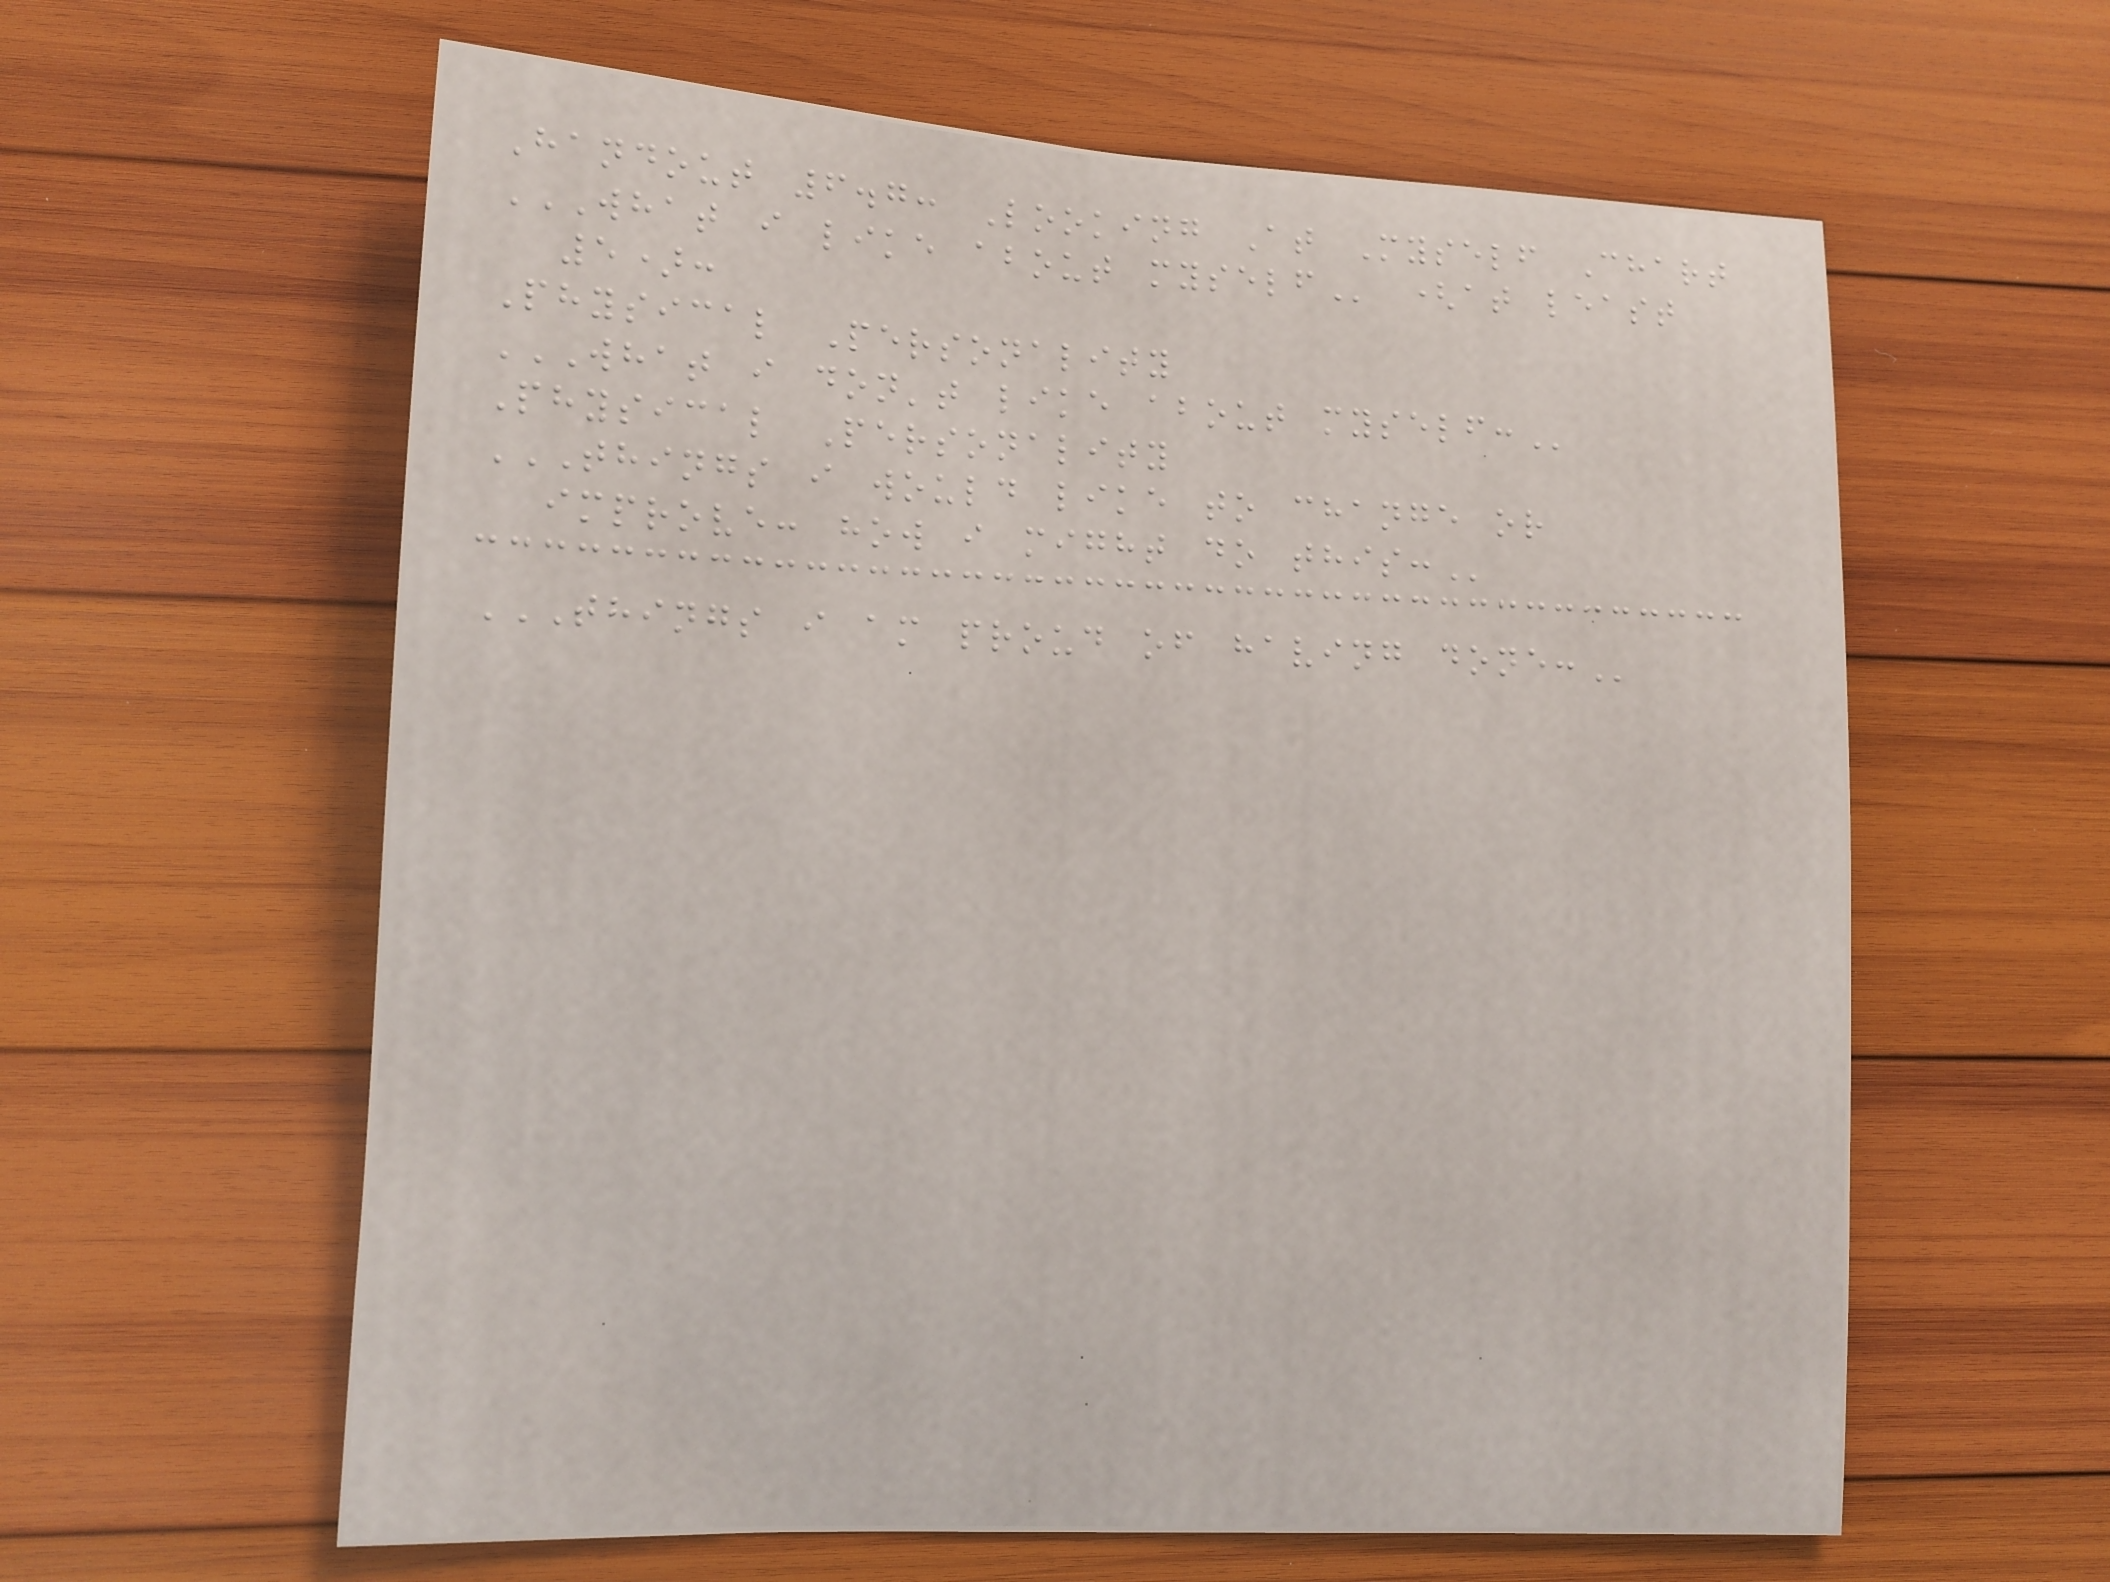Handout 6.7: Looking At Myself Chart
WHAT I LIKE ABOUT MYSELF (at least
5):
Physical Personality
WHAT I DON'T LIKE ABOUT MYSELF:
Physical Personality
THINGS I WOULD LIKE TO CHANGE OR
IMPROVE: HOW I MIGHT DO THIS:
THINGS I AM PROUD OF HAVING DONE:
